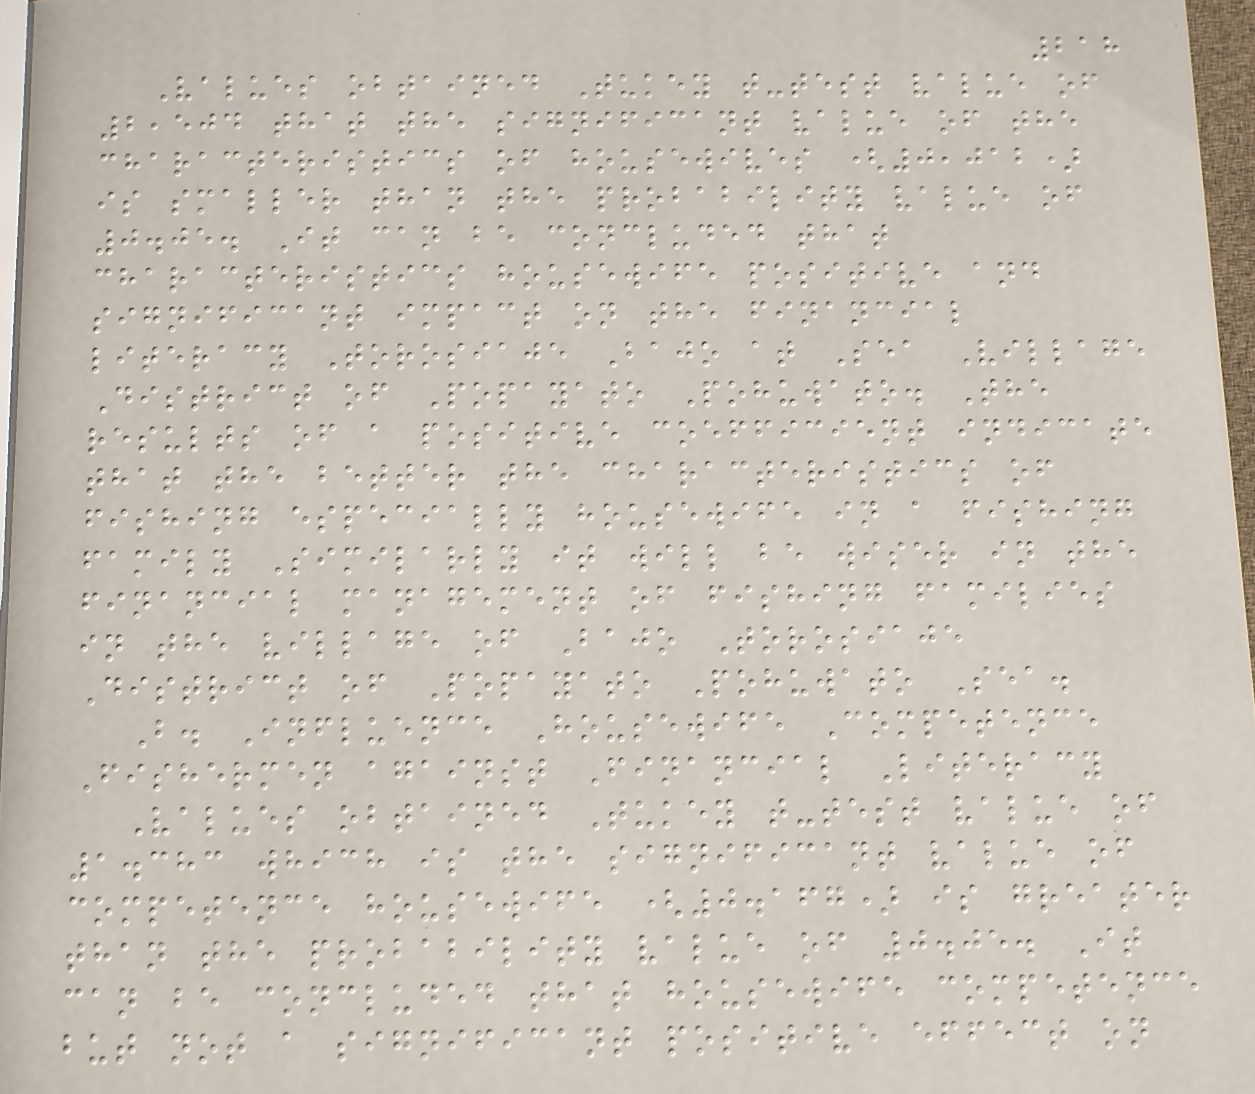218
Values obtained Tukey t-test value of
2,504 that the significant value of the
characteristics of housewives (0,012)
is smaller than the probability value of
0.05. It can be concluded that
characteristics housewife positive and
significant impact on the financial
literacy Torosiaje Bajo at Sea Village
District of Popayato Pohuwato. The
results of a positive coefficient indicate
that the better the characteristics of
fishing especially housewife in a fishing
family Similarly it will be wiser in the
financial management of fishing families
in the village of Bajo Torosiaje
District of Popayato Pohuwato Sea.
B. Influence Housewife Competence
Fishermen against Financial Literacy
Values obtained Tukey t-test value of
1.383 which is the significant value of
competence housewife (0.167) is greater
than the probability value of 0.05. It
can be concluded that housewife competence
but not a significant positive effect on
